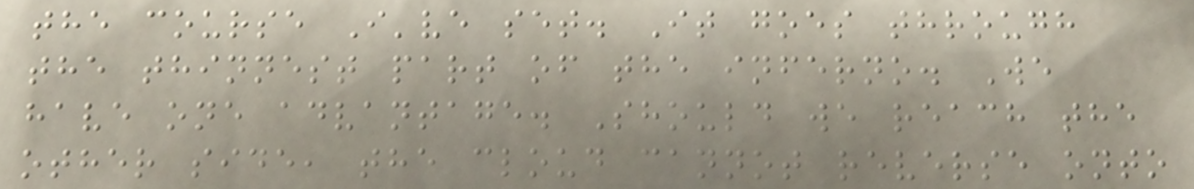the course I've set. It goes through
the thinnest part of the inferno. We
have one advantage. Should we reach the
other side, the cloud cannot reverse onto
